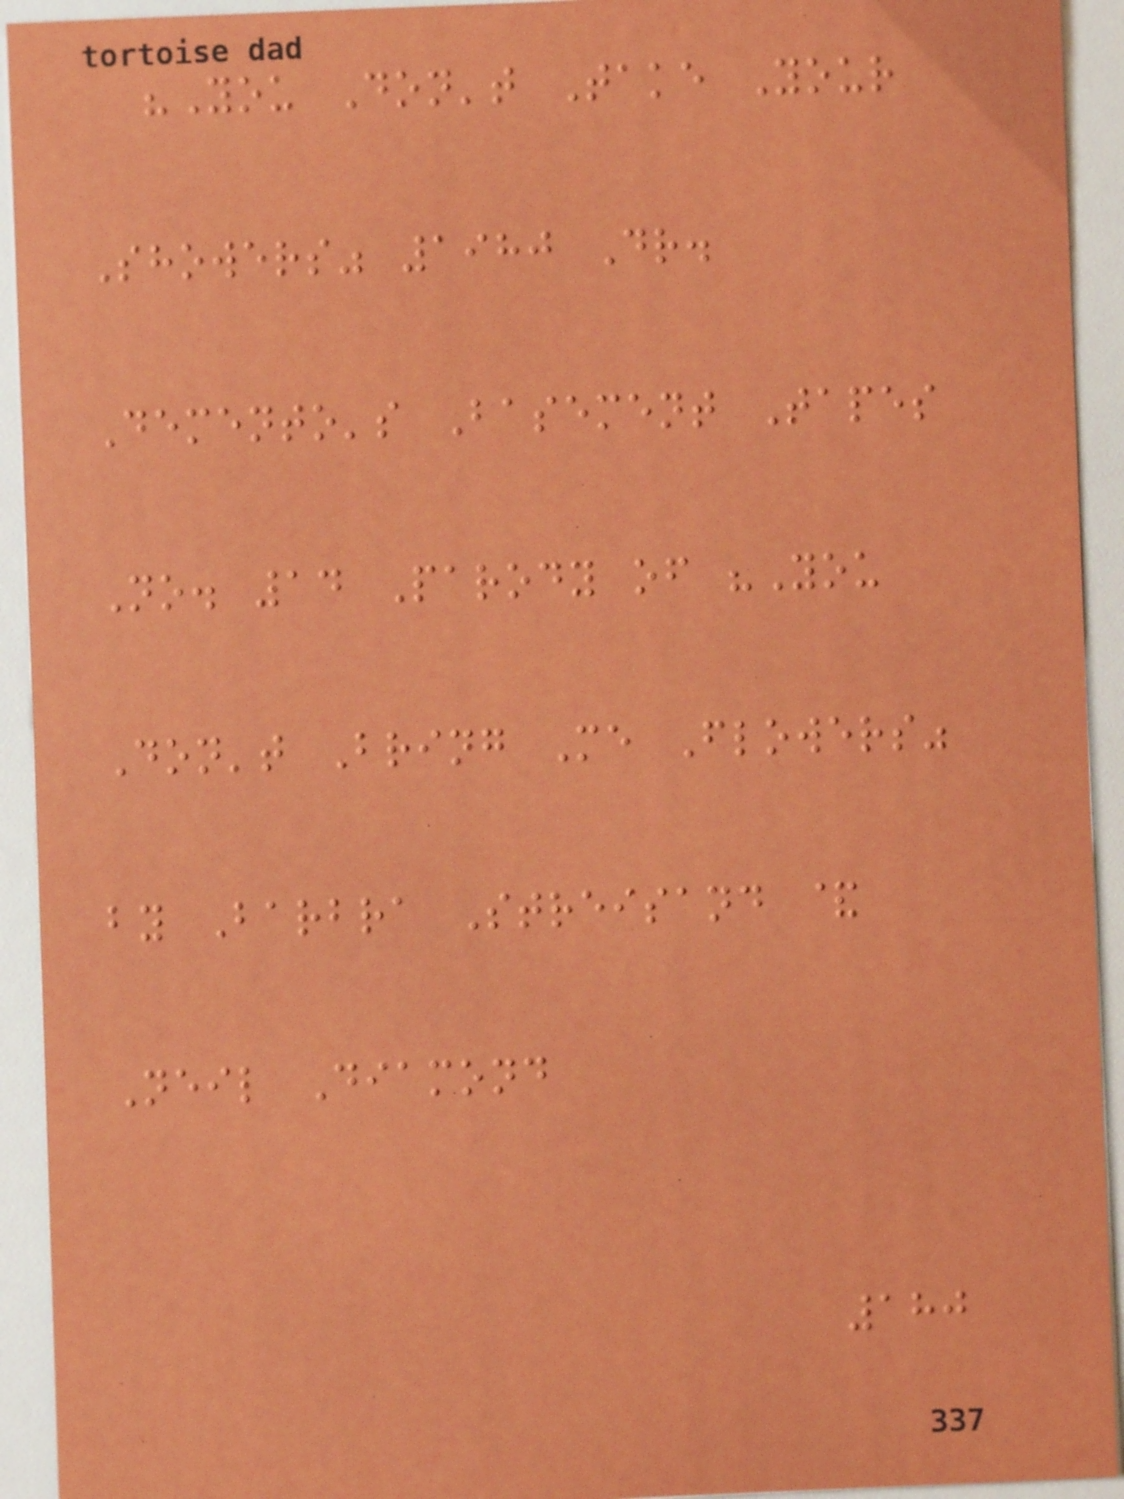"You Don't Take Your
Showers" 1980 Dr.
Demento's Basement Tapes
No. 14 Parody of "You
Don't Bring Me Flowers"
by Barbra Streisand &
Neil Diamond
180
